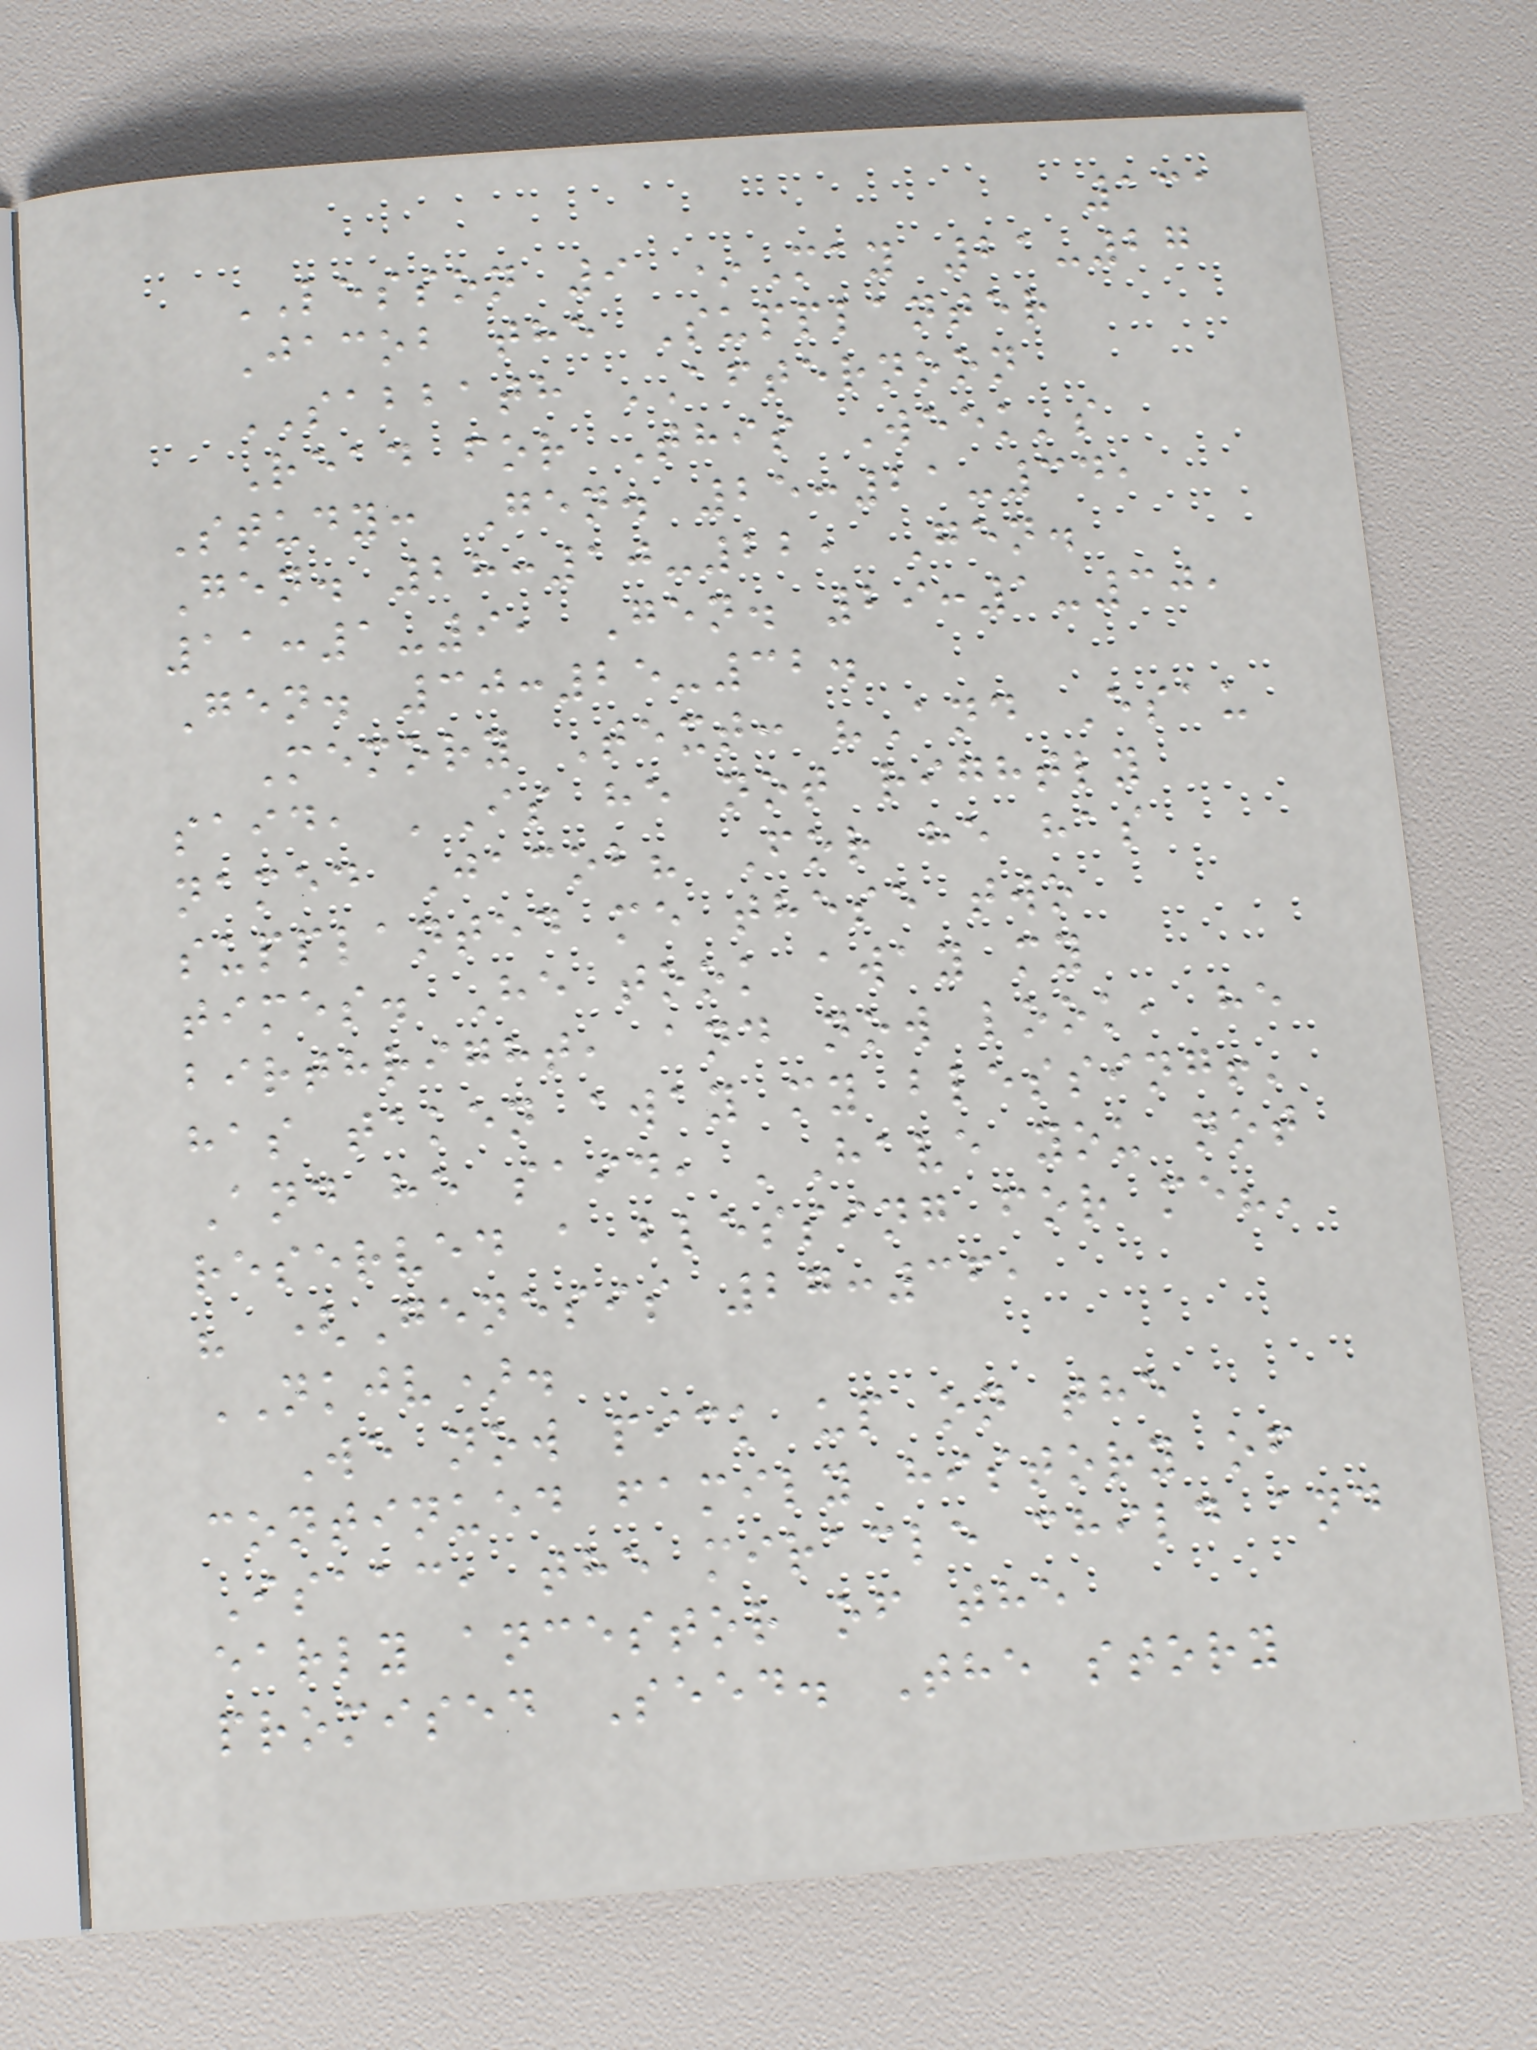131
LESSON 9 *May 21-27
Jacob the Supplanter
SABBATH AFTERNOON
Read for This Week's
Study: Gen. 25:21-34,
Gen. 28:10-22, Gen.
11:1-9, Gen. 29:1-30,
Gen. 30:25-32.
Memory Text: "And Esau
said, 'Is he not rightly
named Jacob? For he has
supplanted me these two
times. He took away my
birthright, and now look, he
has taken away my blessing!'
And he said, 'Have you not
reserved a blessing for me?'
" (Genesis 27:36,
NKJV).
We now pick up on the
continued family history of
Isaac, the miracle child and
early ancestor of the
promised Seed. The story
